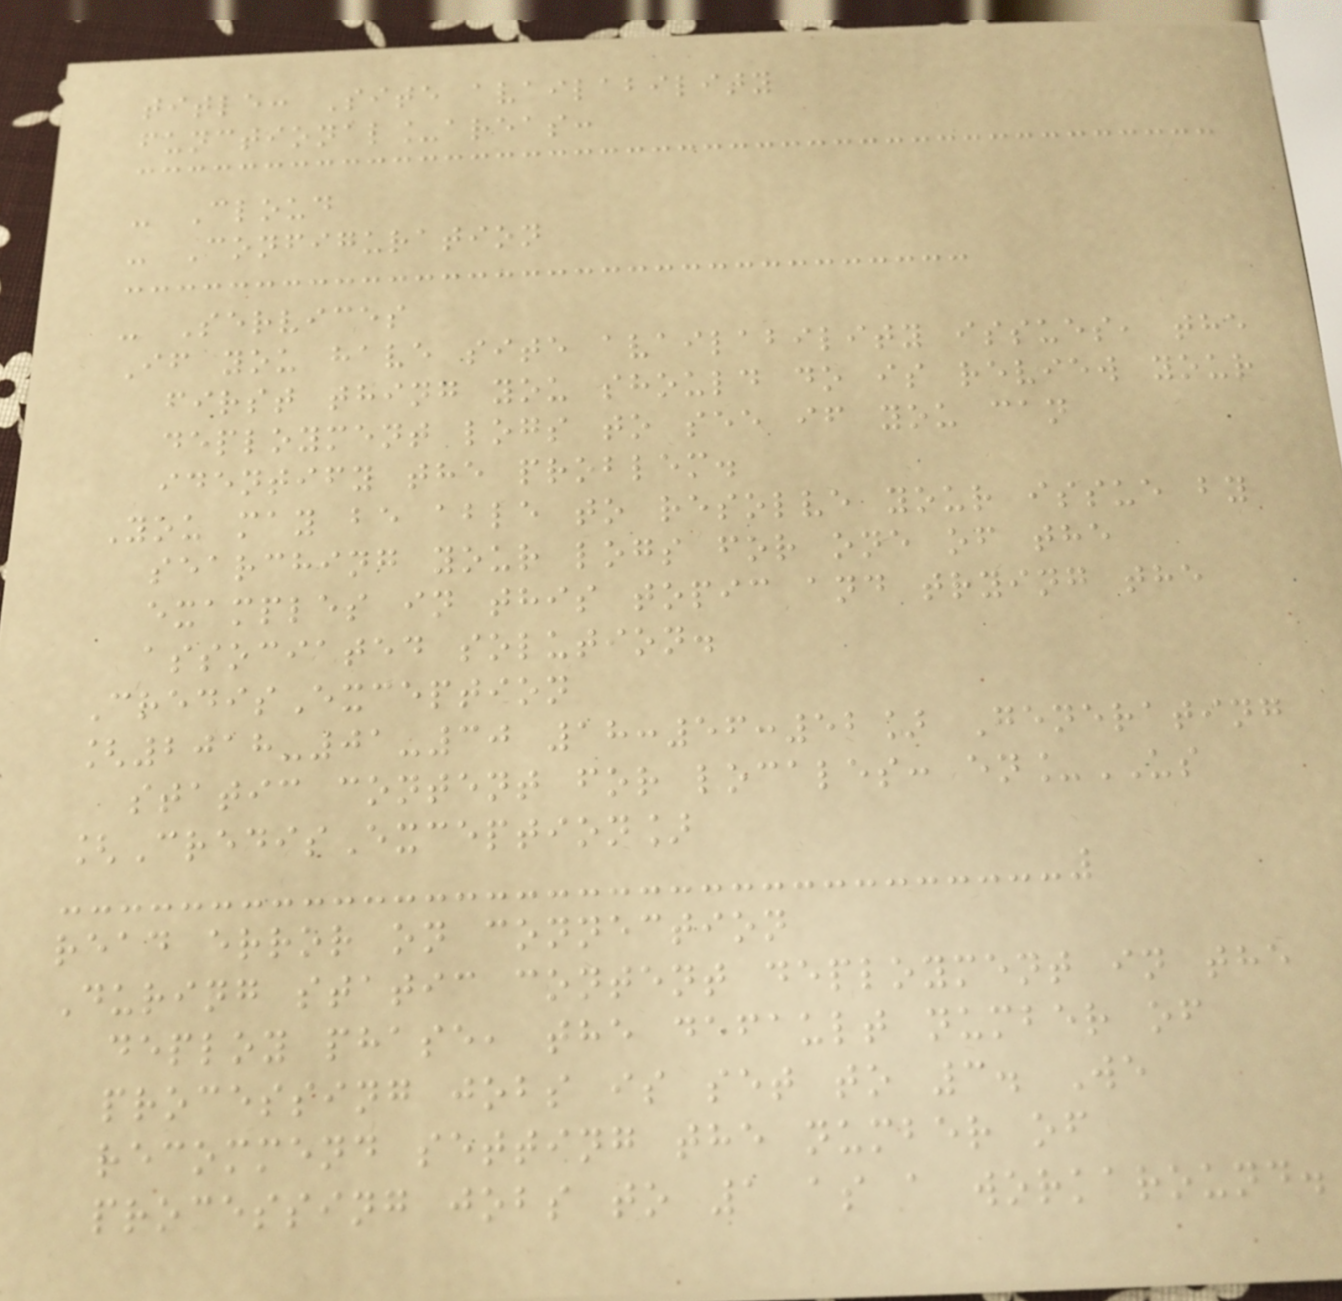title: Site availability
functional_areas:
- Cloud
- Configuration
- Services
If you have site availability issues, the
first thing you should do is review your
deployment logs to see if you can
identify the problem.
You may be able to resolve your issue by
searching your logs for one of the
examples in this topic and trying the
associated solution.
CredisException
[2018-01-30 18:56:52] Generating
static content for locales: en_US
[CredisException]
read error on connection
During static content deployment in the
deploy phase, the default number of
processing jobs is set to 3. We
recommend setting the number of
processing jobs to 1 as a workaround.
